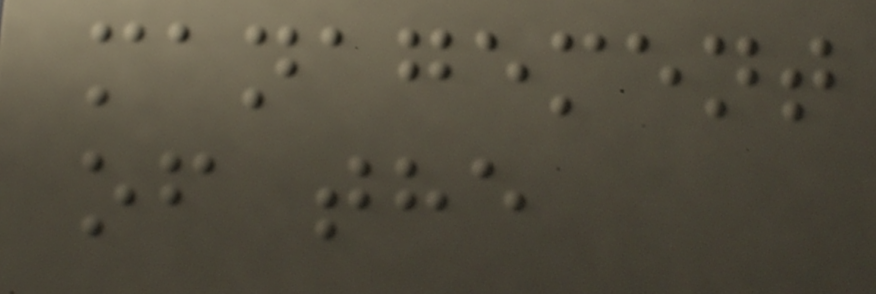management
of the
